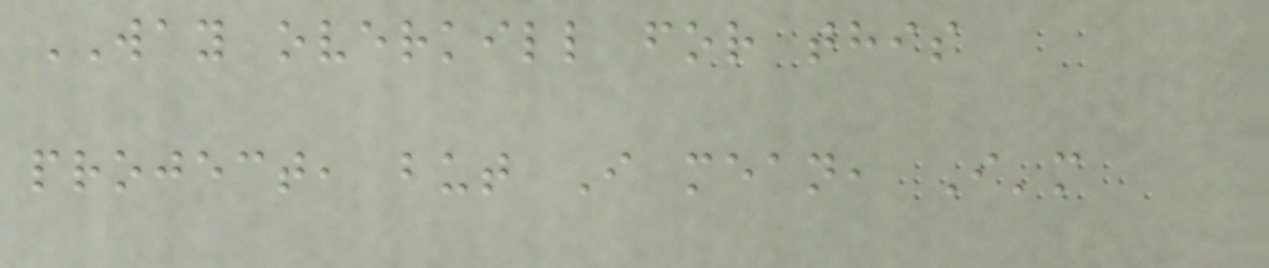WAY overkill for this
project, but I mean, I'm
